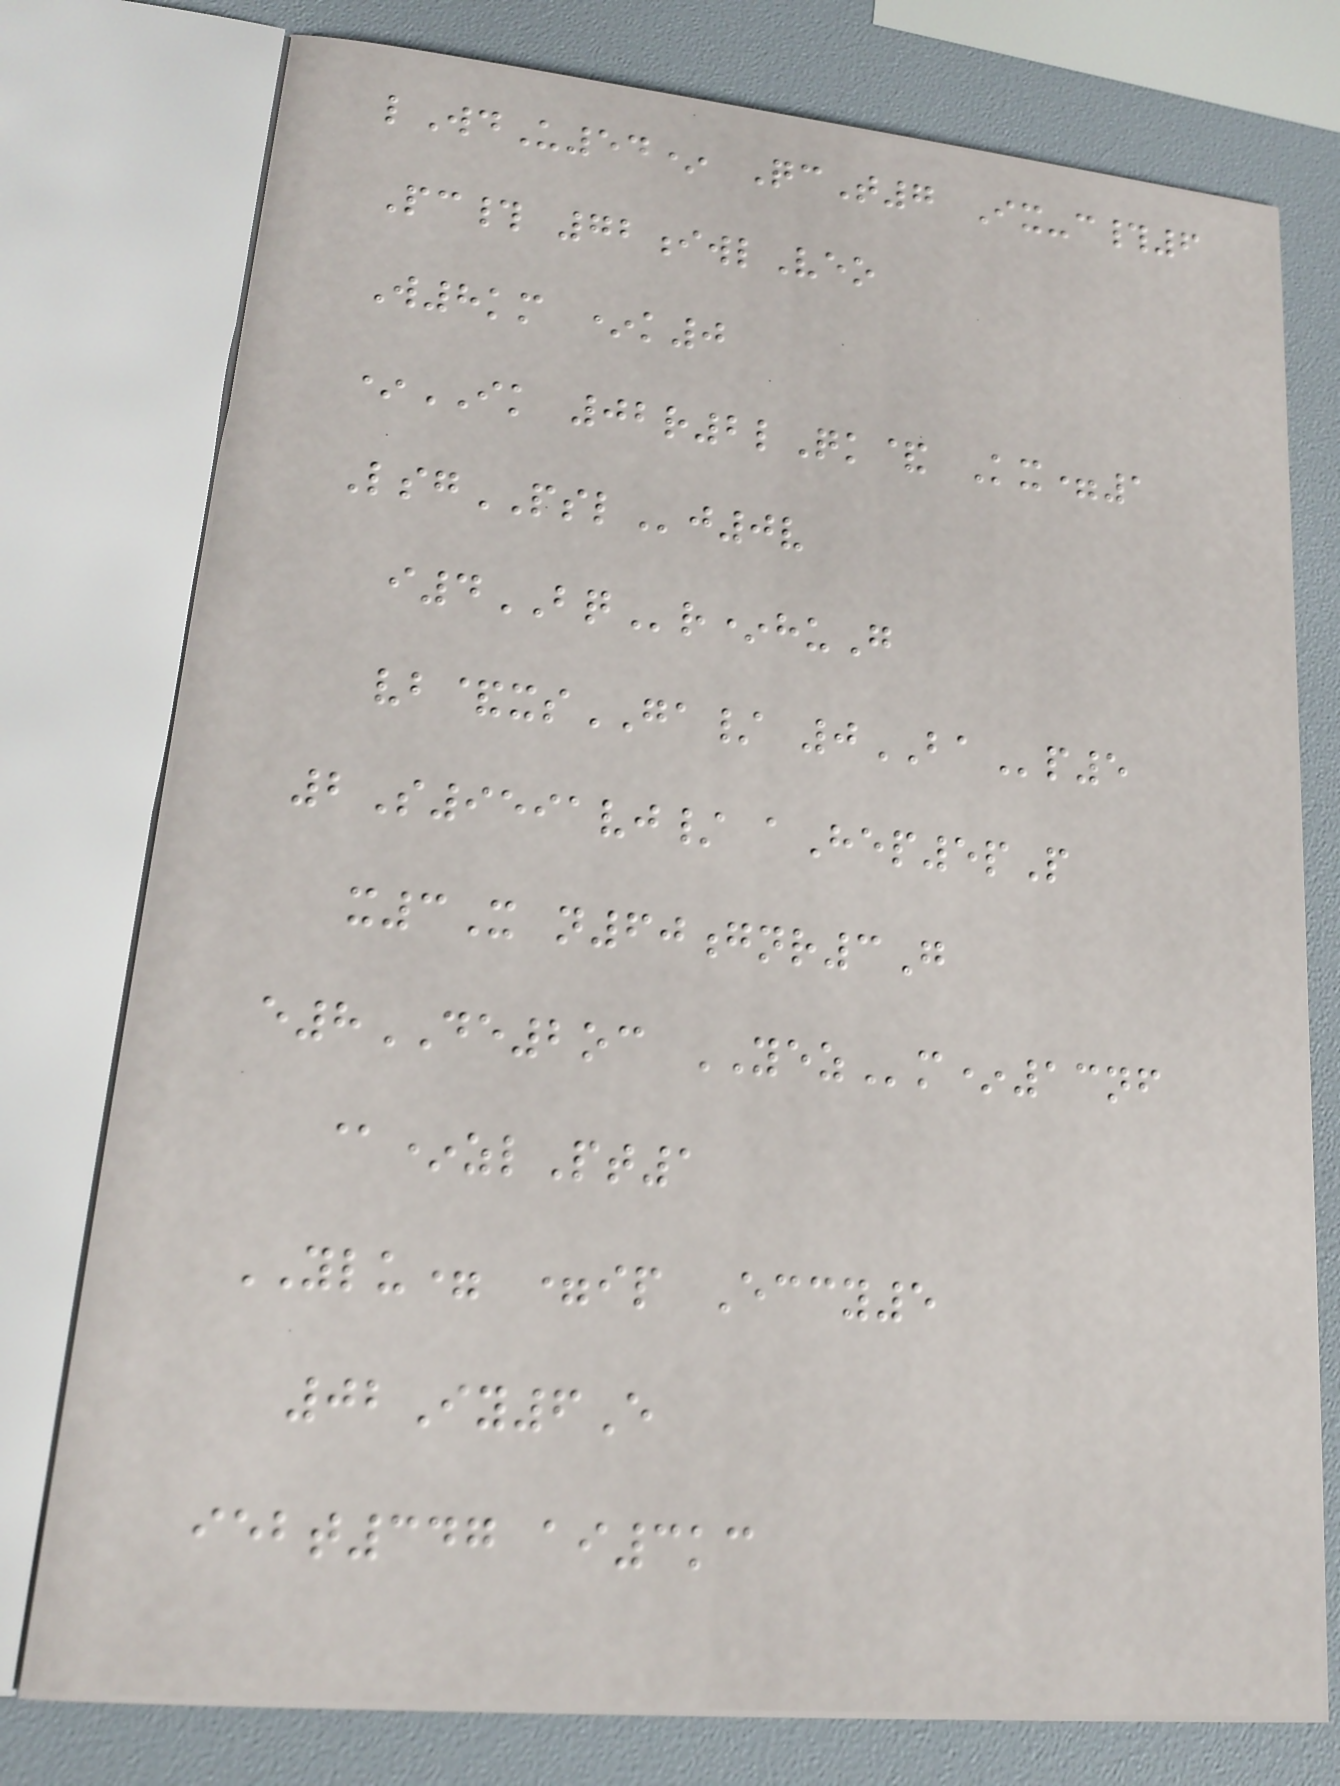lWdU54* QcT7 Ix-c#6
Pc# 72iwlVeo
W8km *k0
*IK 02r2lQk& Kx=1
LsgPSLj0v
i4BQr*huG
vb&xsGA/ 0BAp5
2S9591vj/ aHep5pP
x3X n60gnr3G
e8DE2oc YEZm*13nf
@*zlPt1
YLU= =ip Eccy5
02Iy6E
iebt347 ai3kc
